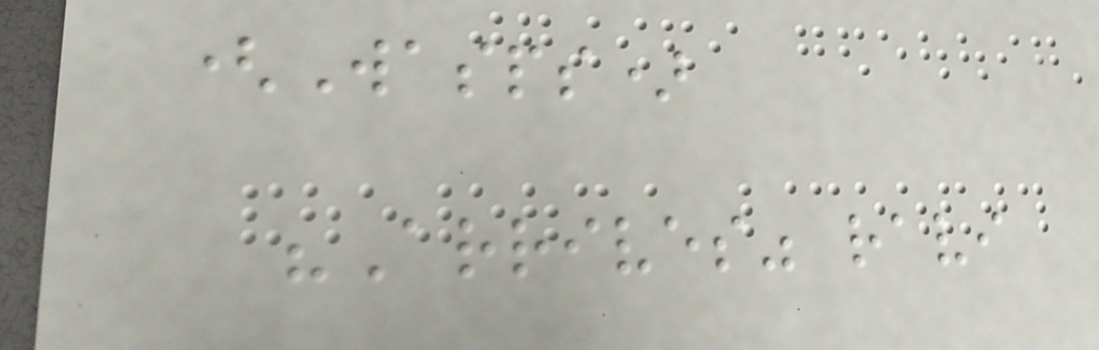(Wasps)
"Arrives" ravi
